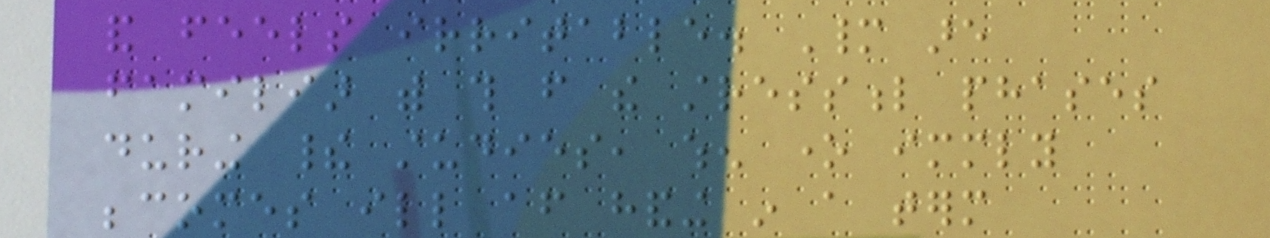and feels irritable. Many are
familiar with this from the stressful phases
during their studies, when one immediately
becomes ill after handing in a term
